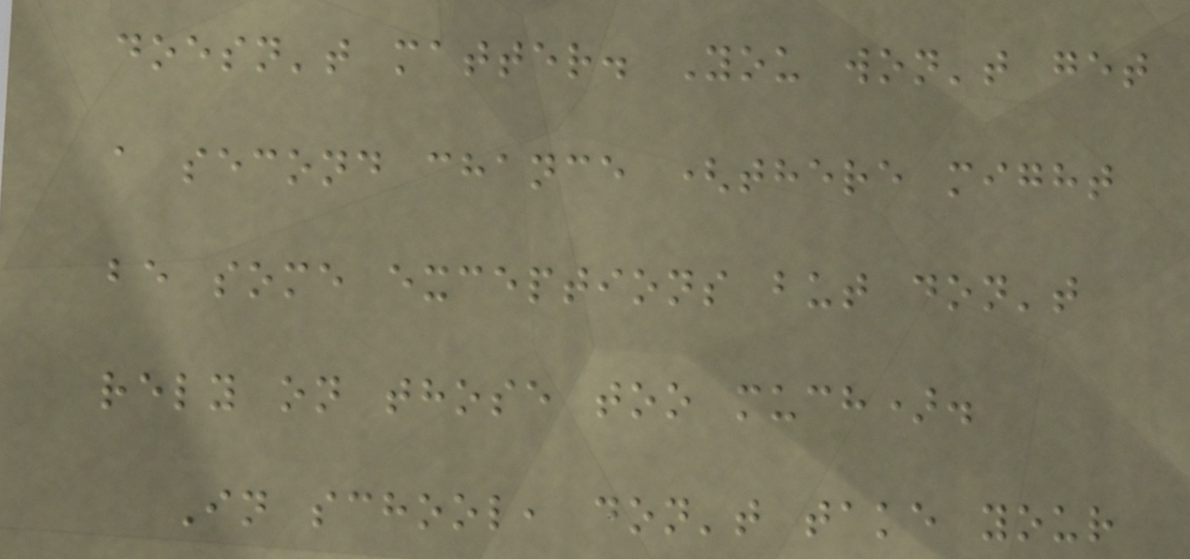doesn't matter. You won't get
a second chance (there might
be some exceptions but don't
rely on those too much).
In school, don't take your
